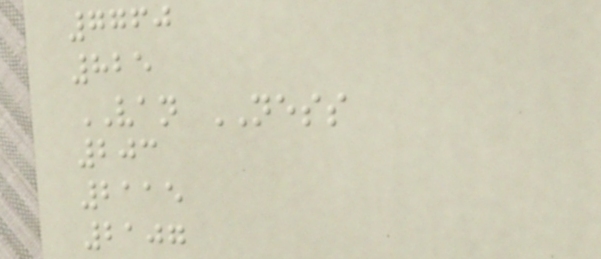7760
825
VAN NESS
203
2115
2107
